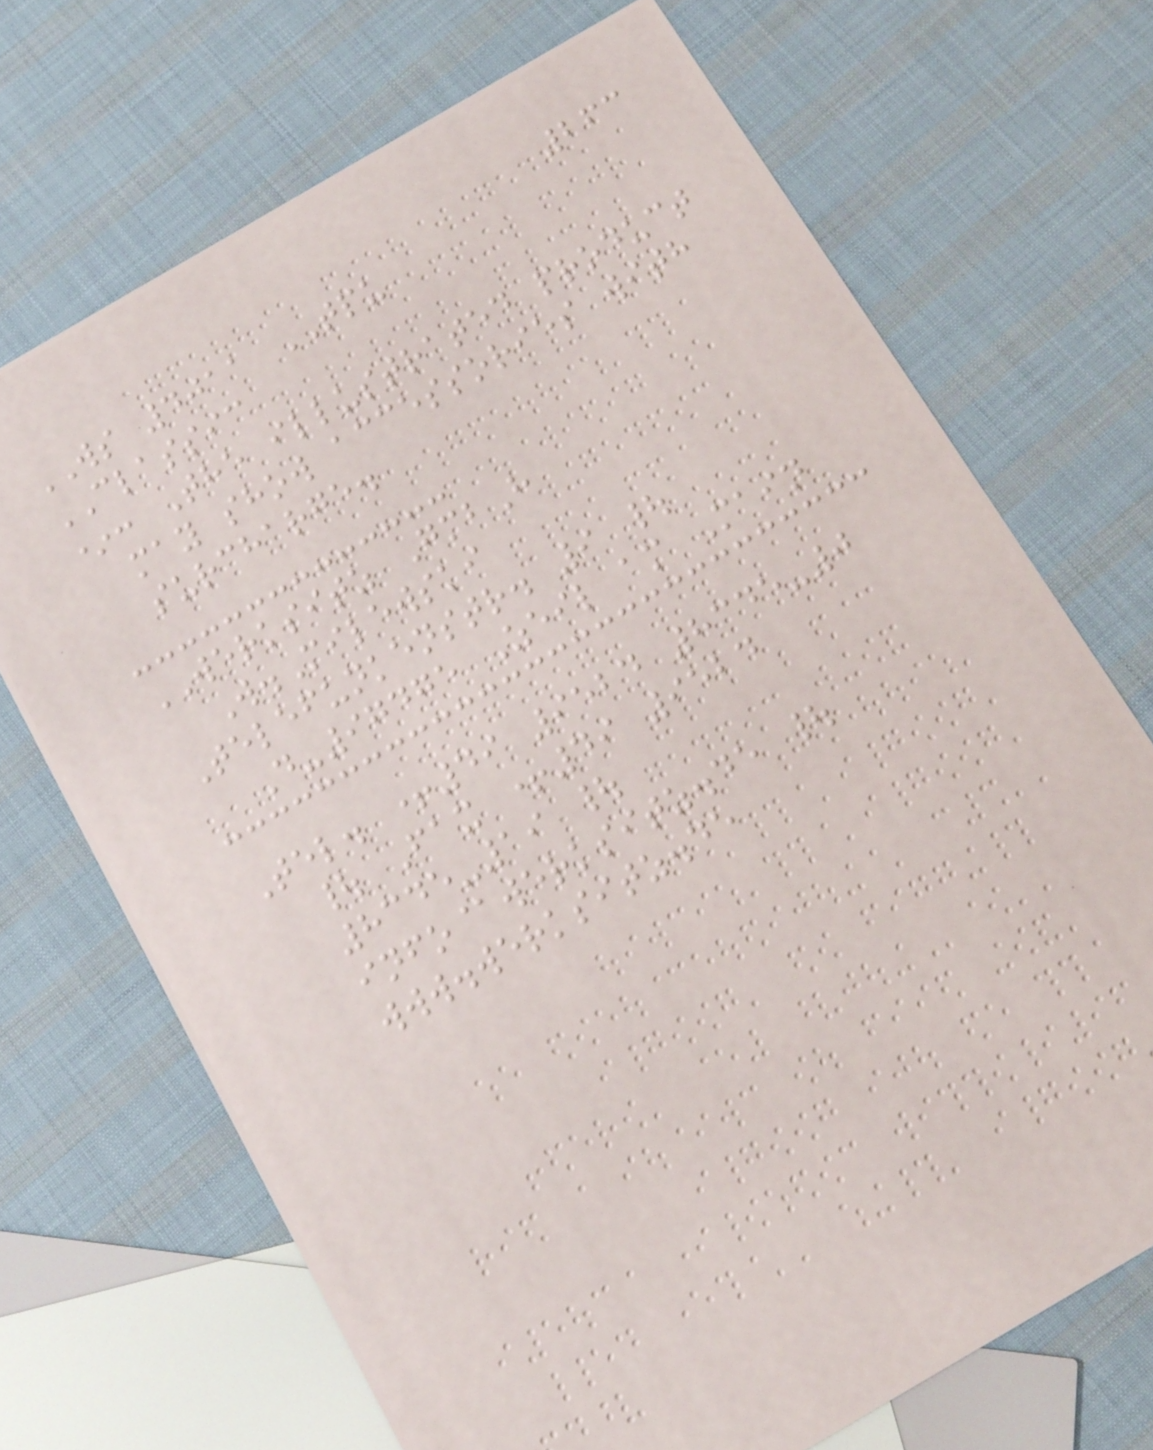263
WS 4011 TPU
CLASSIC
*: The illustrated product
may show accessories with
surcharge.
WERKSITZ GmbH
W.Milewski
Telefunkenstr. 9 |
D-97475 Zeil am Main
Tel. +49 9524 8345-0
| Fax +49 9524
8345-19 |
info@werksitz.de |
www.werksitz.de
